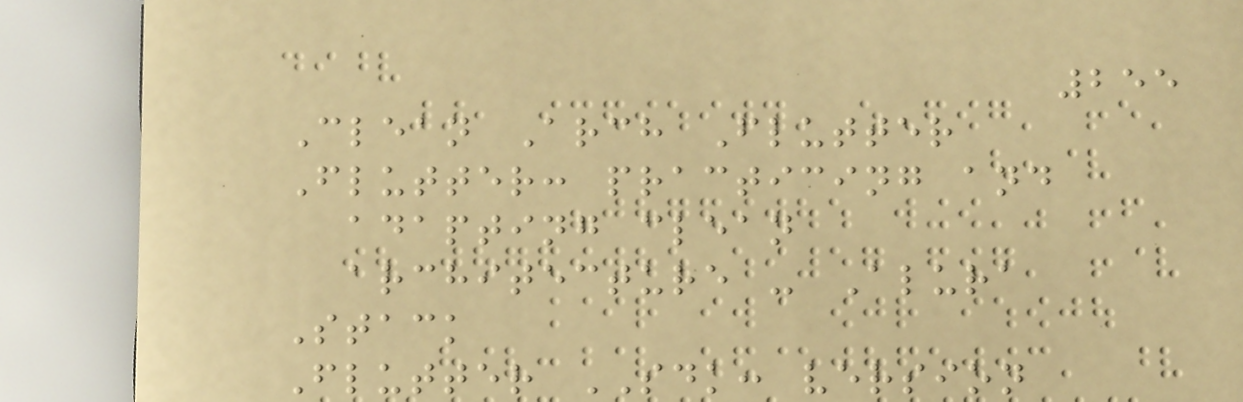255
Clean Arch Flutter
Flutter: practicing and
adapting clean
architecture - Alura
Stack
Flutter SDK: version
